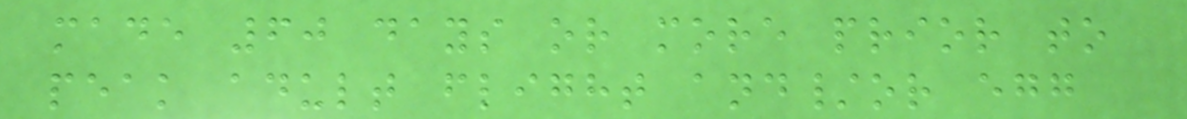made 60 days or more prior to
peak adult flight and/or egg
